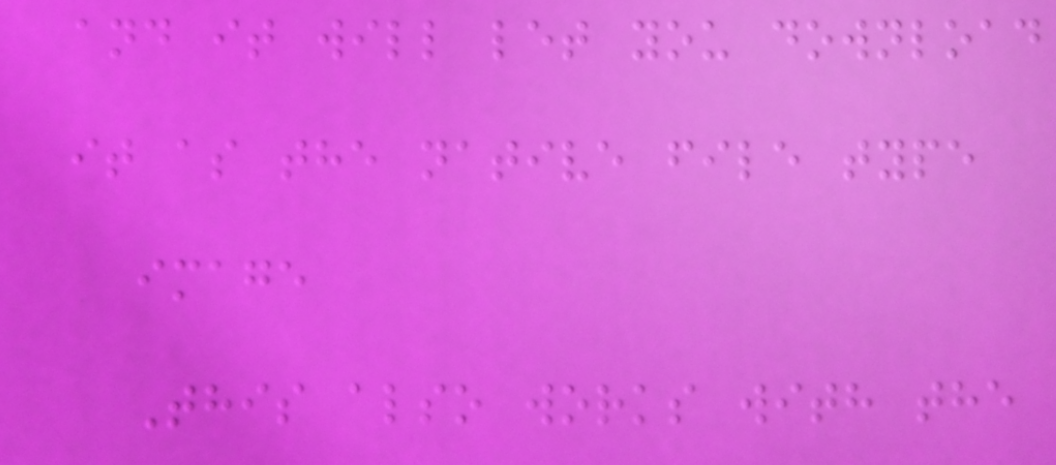and it will let you download
it as the native file type
image
This also works with the
